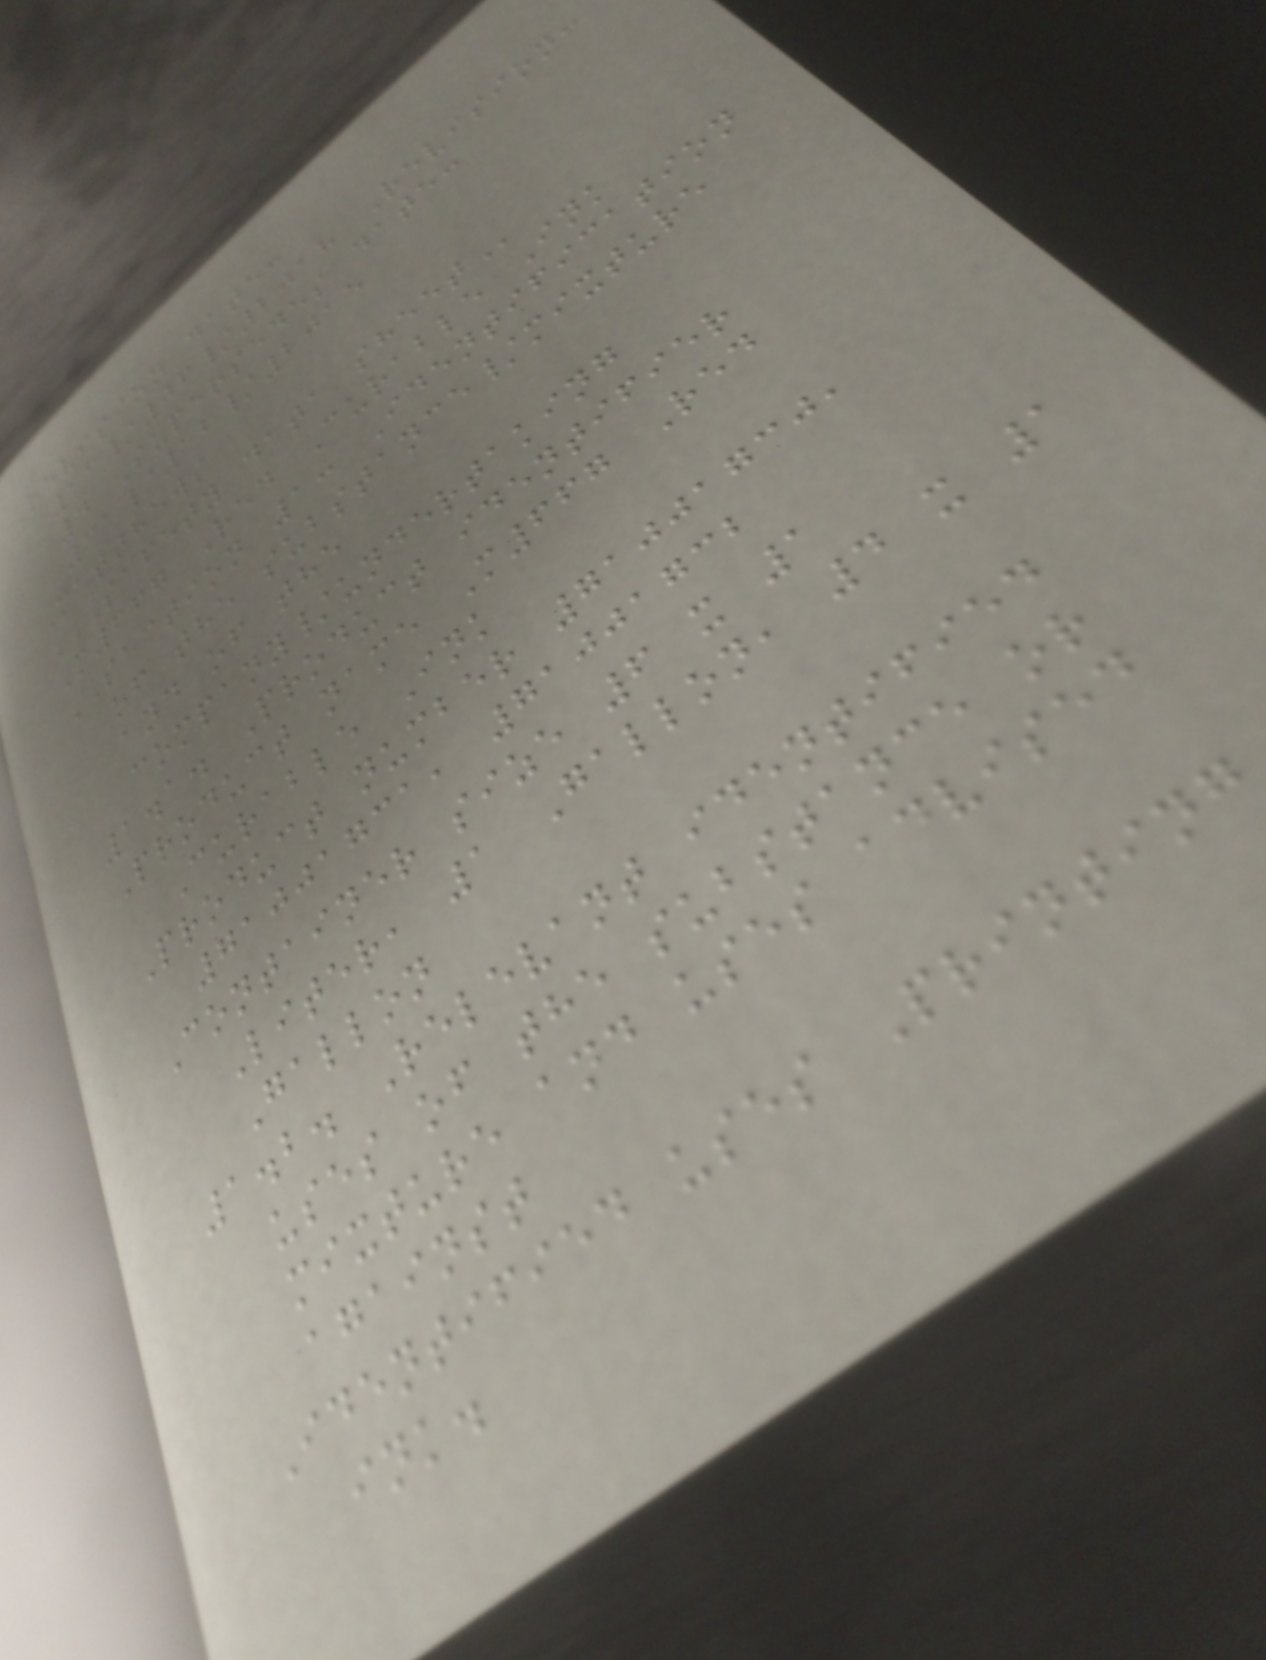Revision date:
13/06/2018 Revision:
4 Supersedes date:
31/12/2015
Matthews
SAFETY DATA SHEET
M667 Red Curable Ink
SECTION 1: Identification
of the substance/mixture
and of the
company/undertaking
1.1. Product identifier
Product name M667 Red
Curable Ink
Product number 71001730,
71001731, 71001732
Container size 6 x 1
Liter, 1 Gallon, 4 x 1
Gallon
1.2. Relevant identified
uses of the substance or
mixture and uses advised
against
Identified uses Printing
ink.
